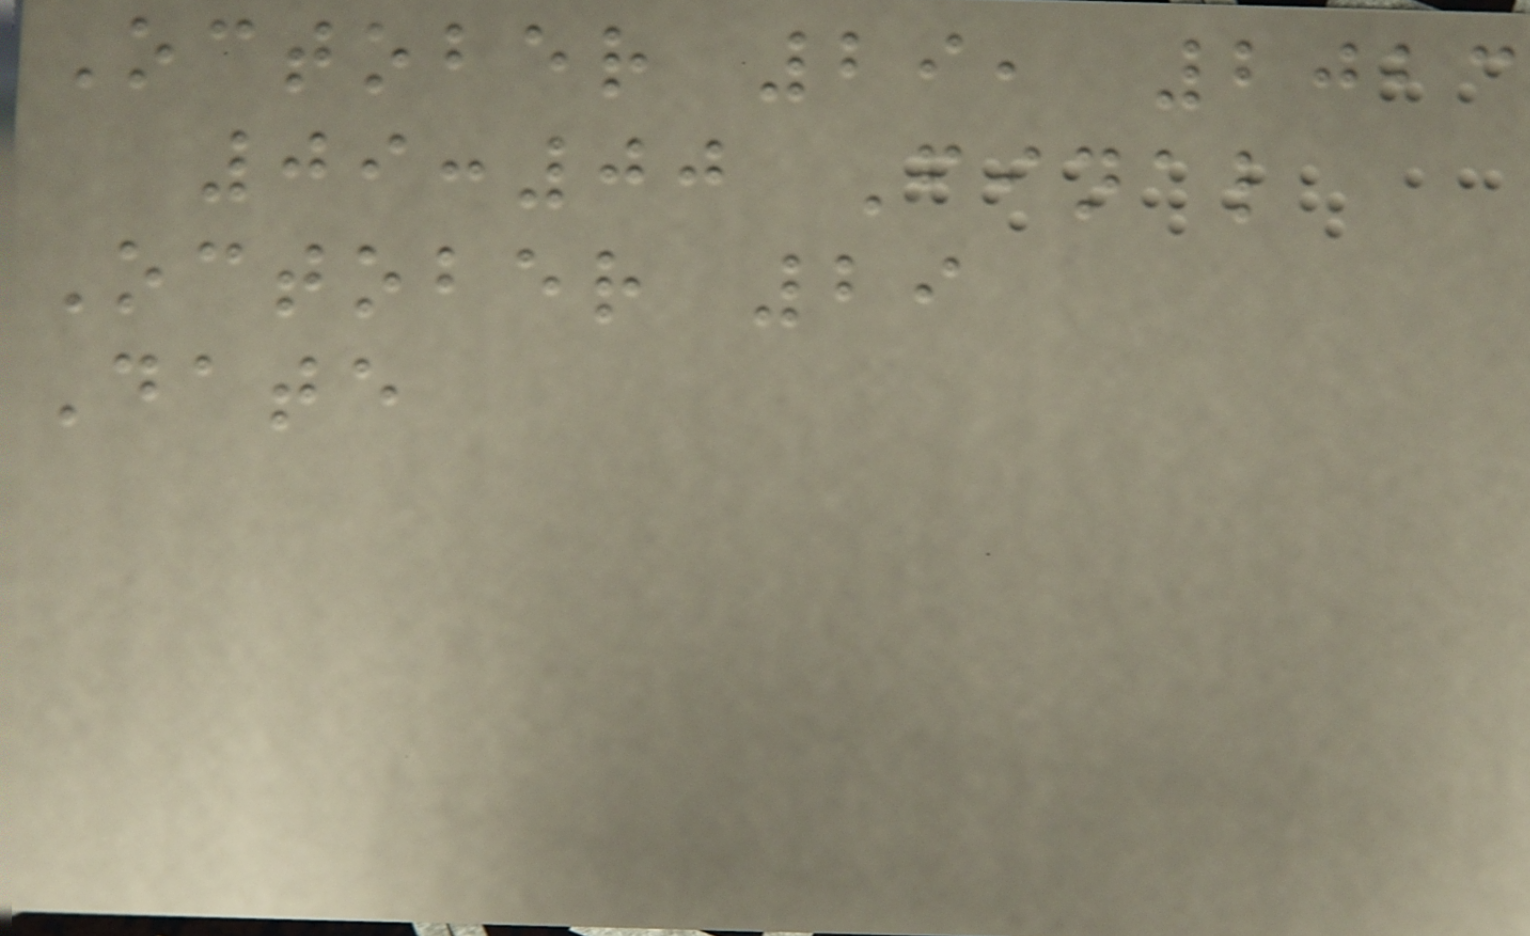October 29, 2023
09:00 Final
October 29
Date
